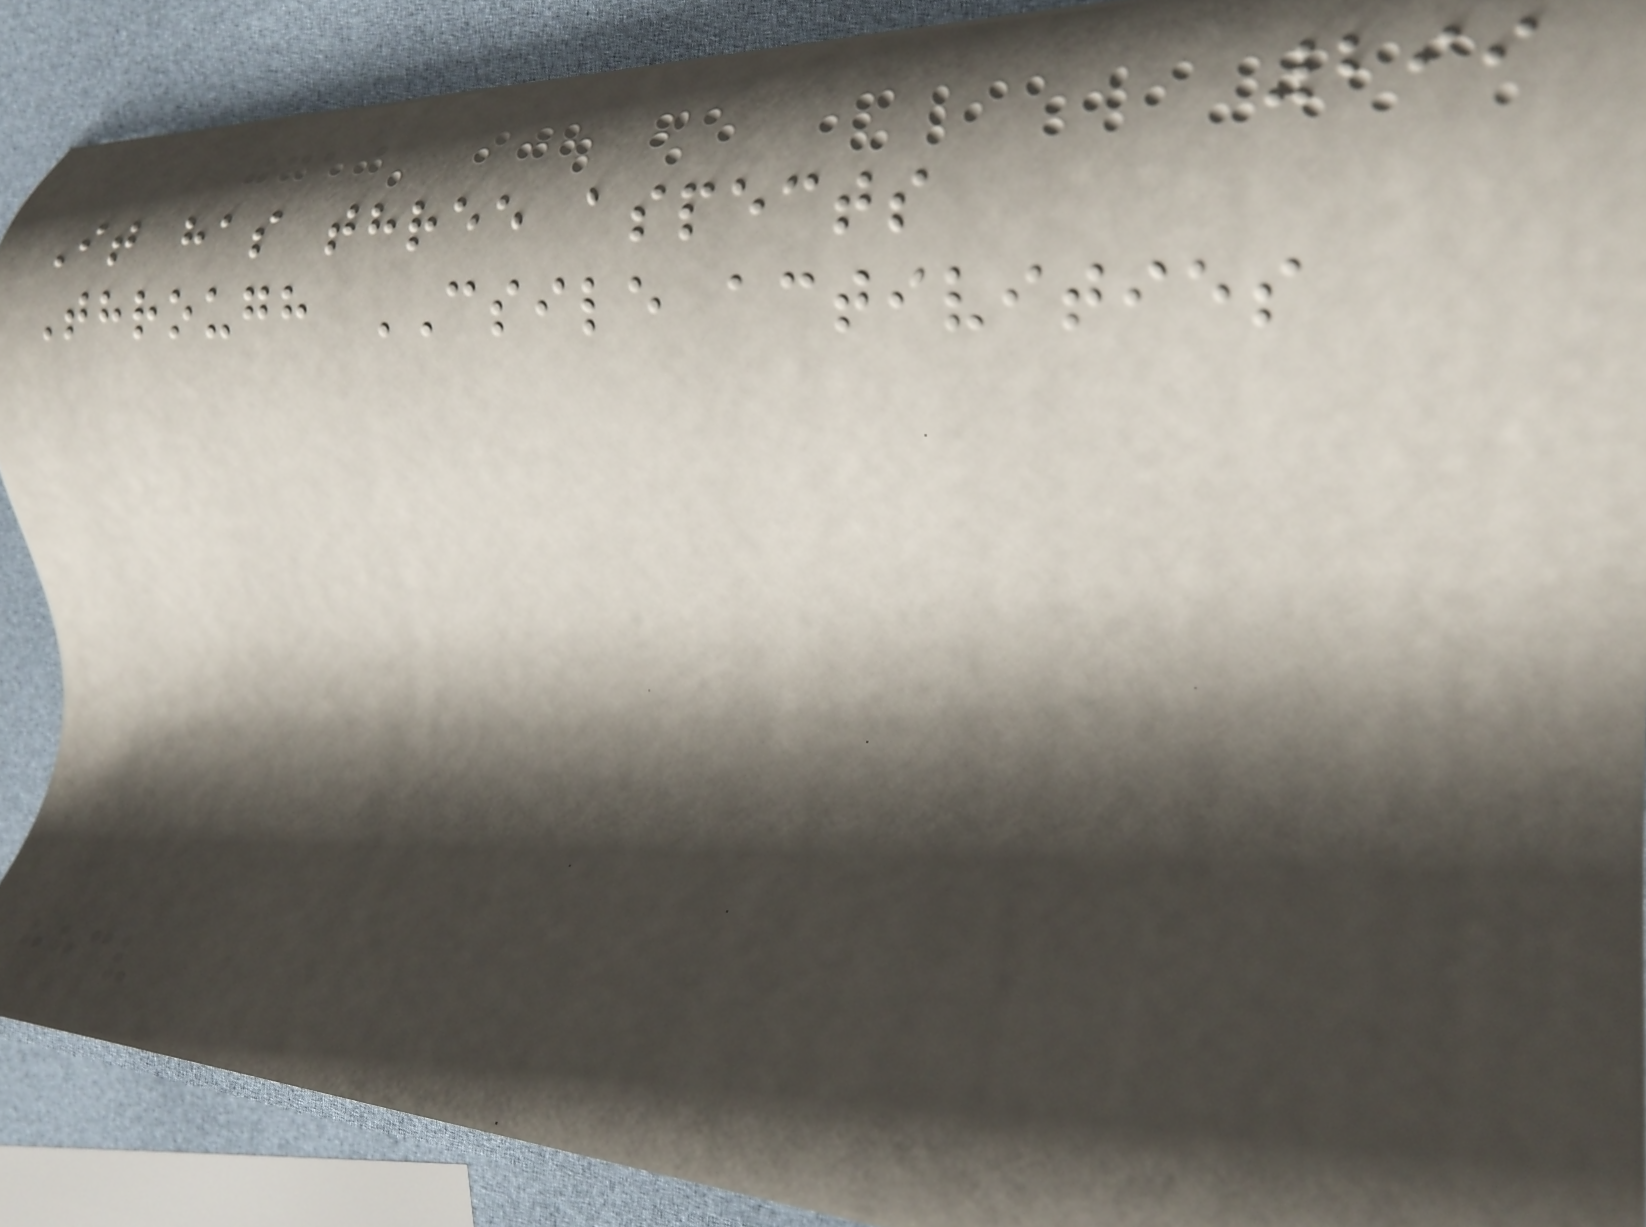299
It has three aspects
Through CSILE activities
